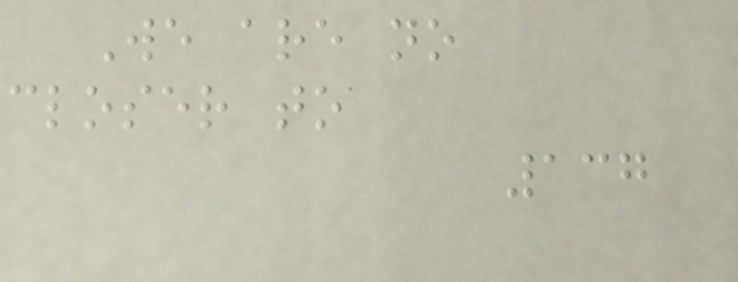We are no
closer to
137
